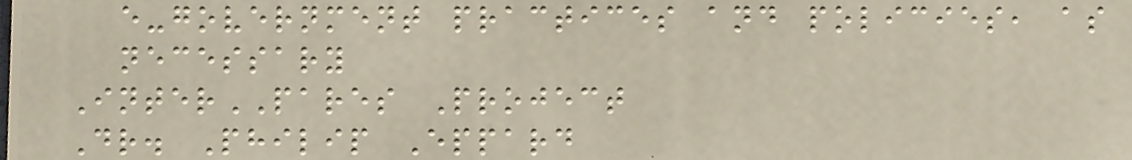e-government practices and policies, as
necessary
InterPARES Project
Dr. Philip Eppard
